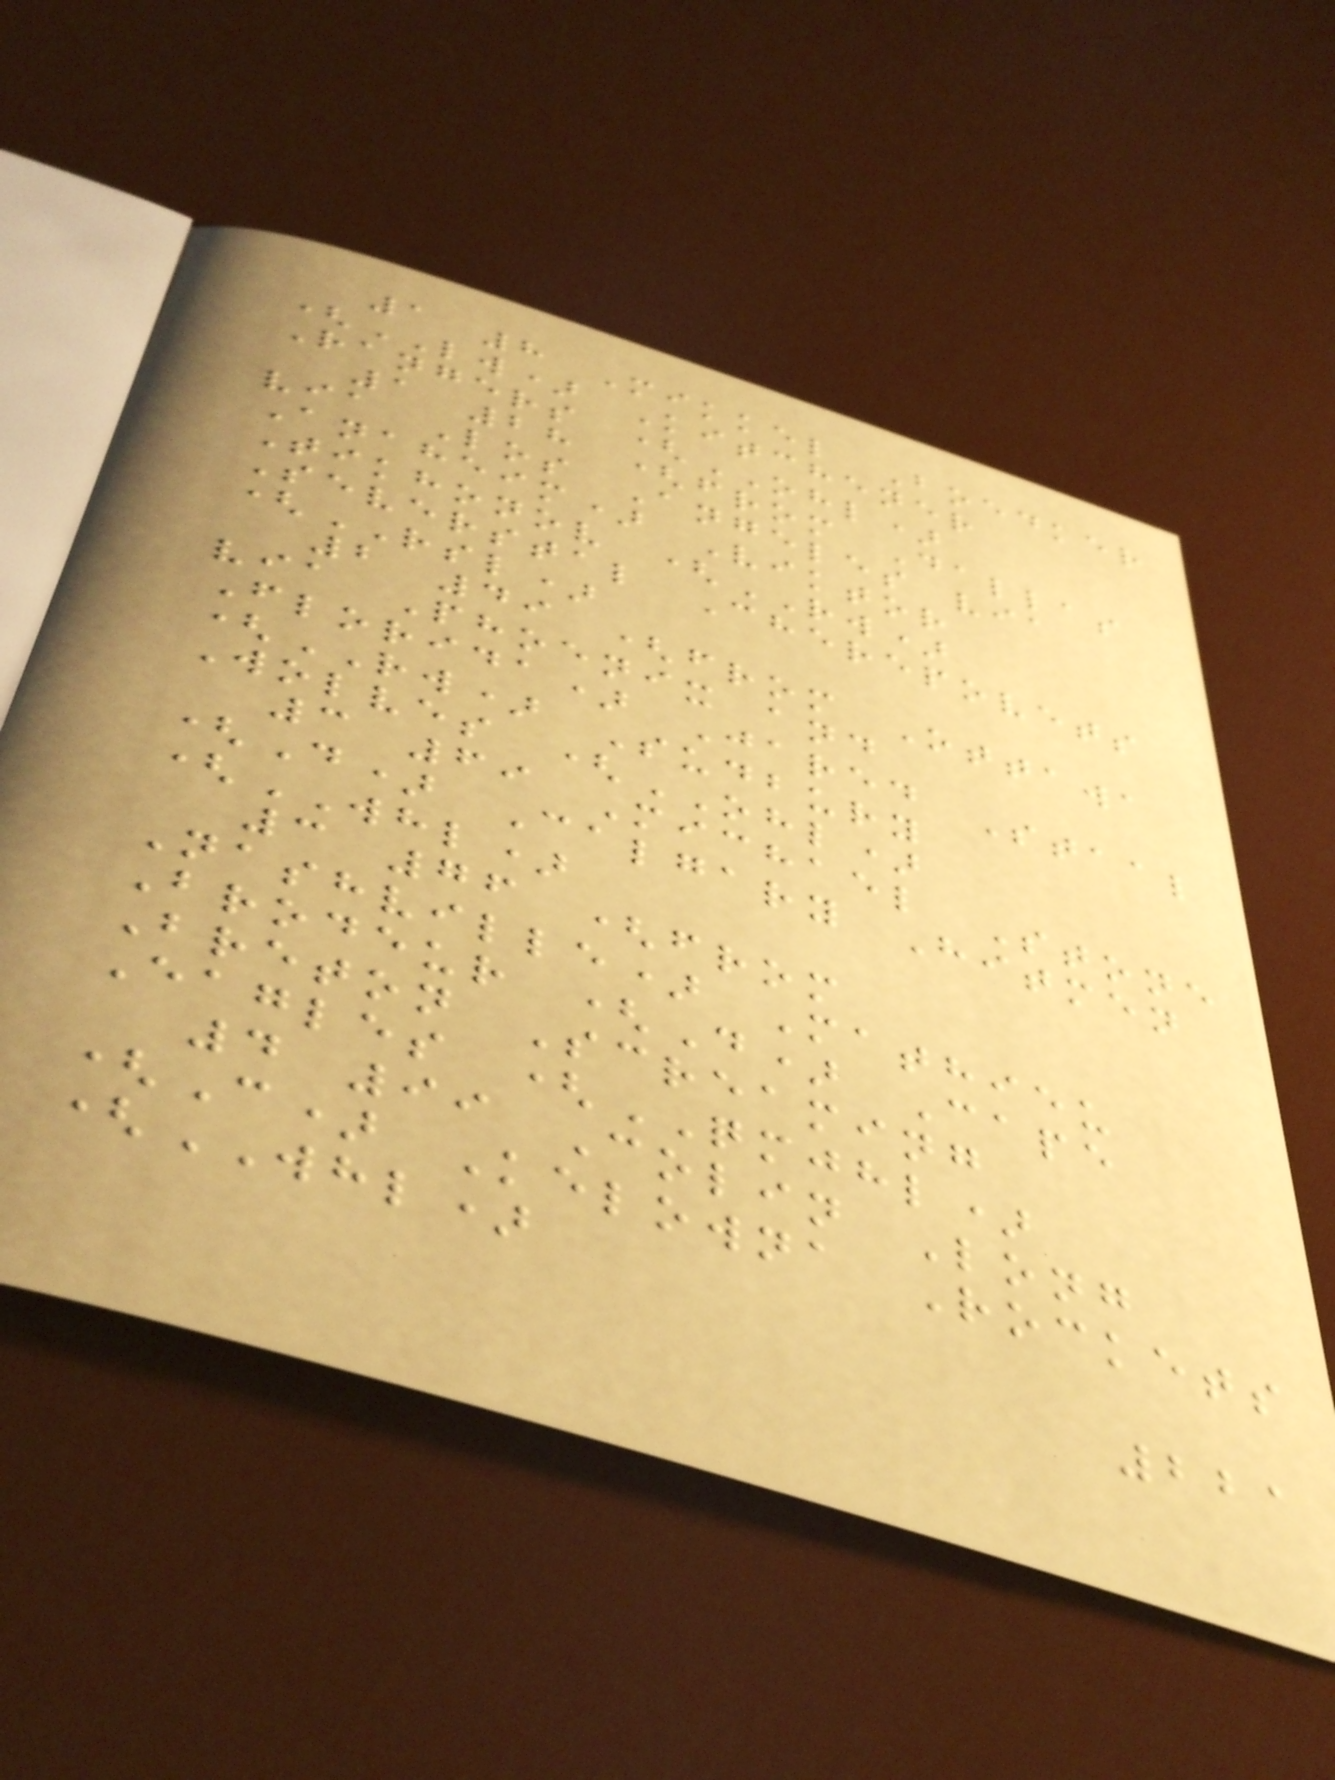1 8 Mikkel Boedker
(LW) Kitchener
Rangers (OHL)
1 28 (from Dallas
via Los Angeles via
Anaheim) Viktor
Tikhonov (RW)
Severstal Cherepovets
(RSL)
2 49 (from Ottawa
via Phoenix and
Florida) Jared Staal
(RW) Sudbury
Wolves (OHL)
3 69 Michael Stone
(D) Calgary Hitmen
(WHL)
3 76 (from
Nashville) Mathieu
Brodeur (D) Cape
Breton Screaming
Eagles (QMJHL)
4 99 Colin Long
(C) Kelowna Rockets
(WHL)
221
